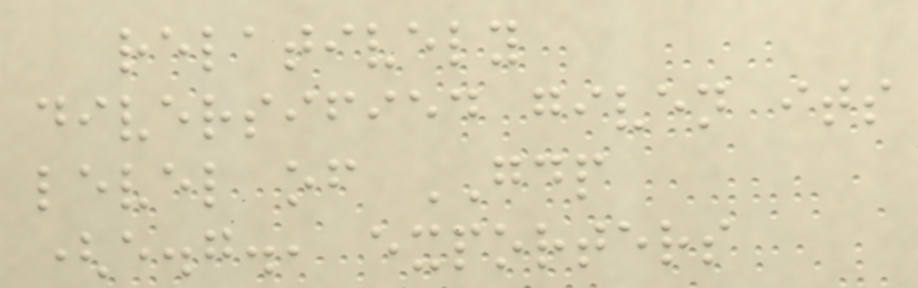relatively
diversified given its
level of GDP
(e.g., exporters
